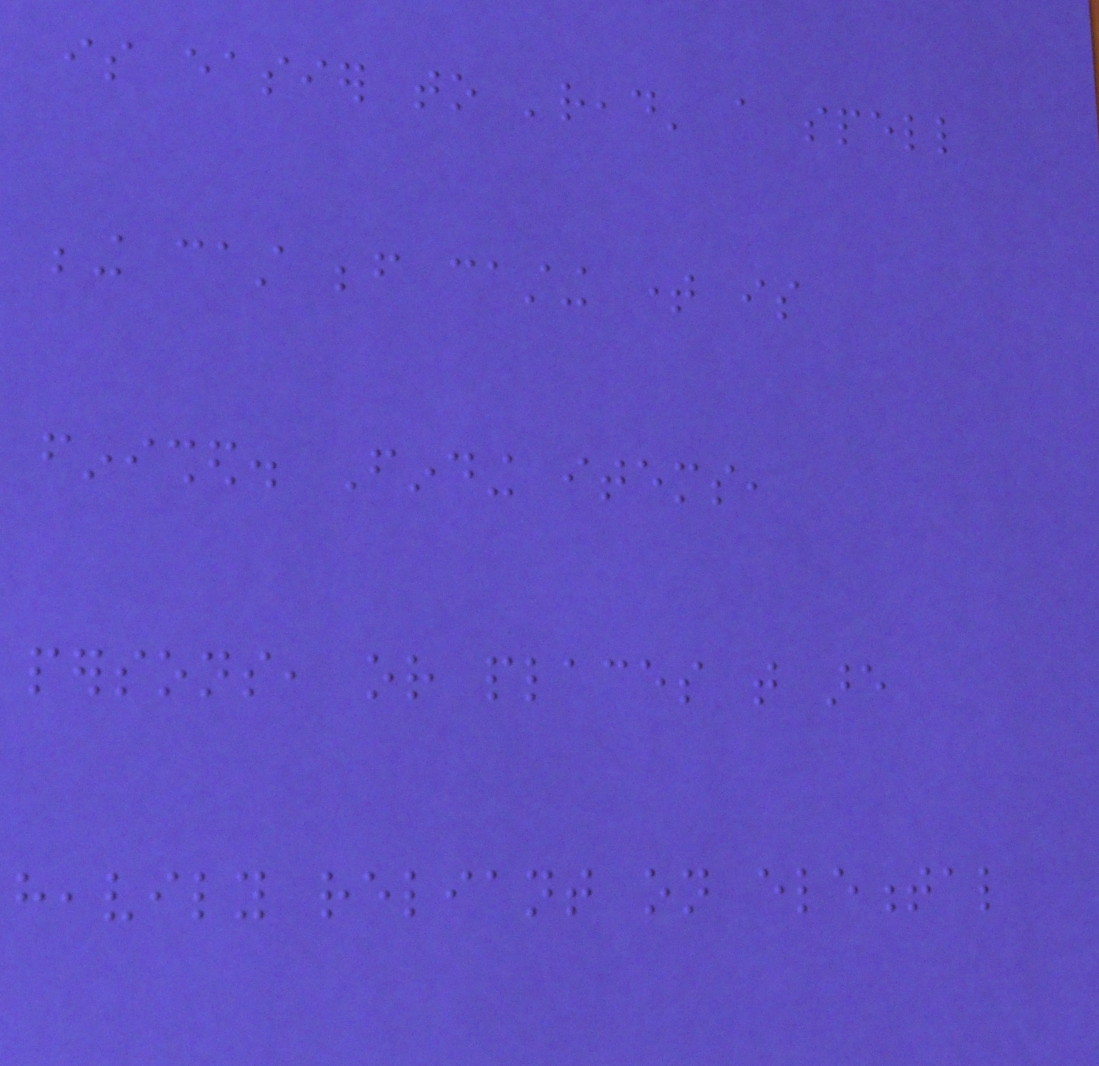is easier to 'read' a spell
being cast before casting time is
finished. Finding items,
persons, or places that are
heavily reliant on elemental
